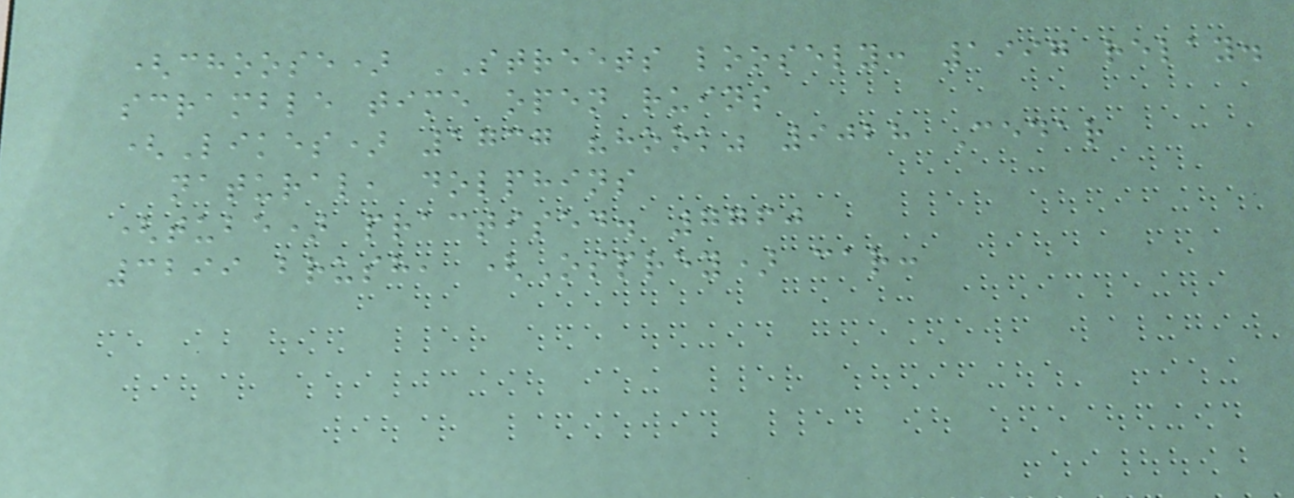(choose) STREETS loosely: 1997 relay.
scramble time open ruins
(Likes) 1737 "hook" 9028 Cedar
natural, dolphins
(tube) practised. 7760
3299 brush, (Osprey) car:
